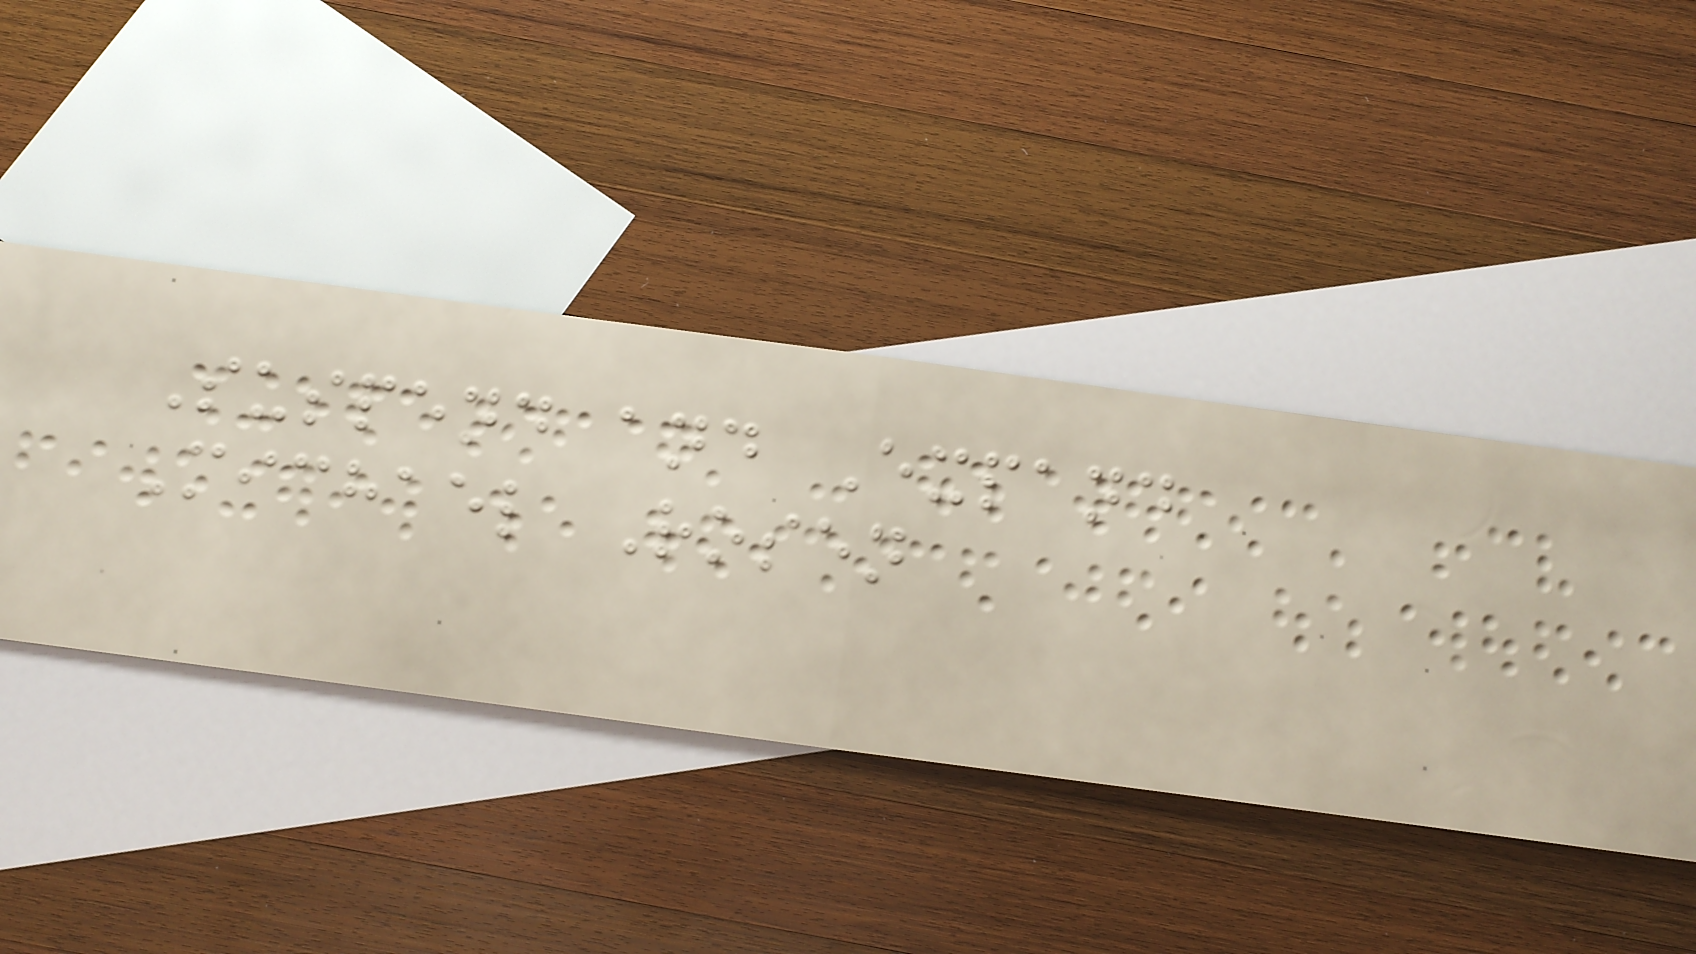Suspend and Expand
Michael Rosen
